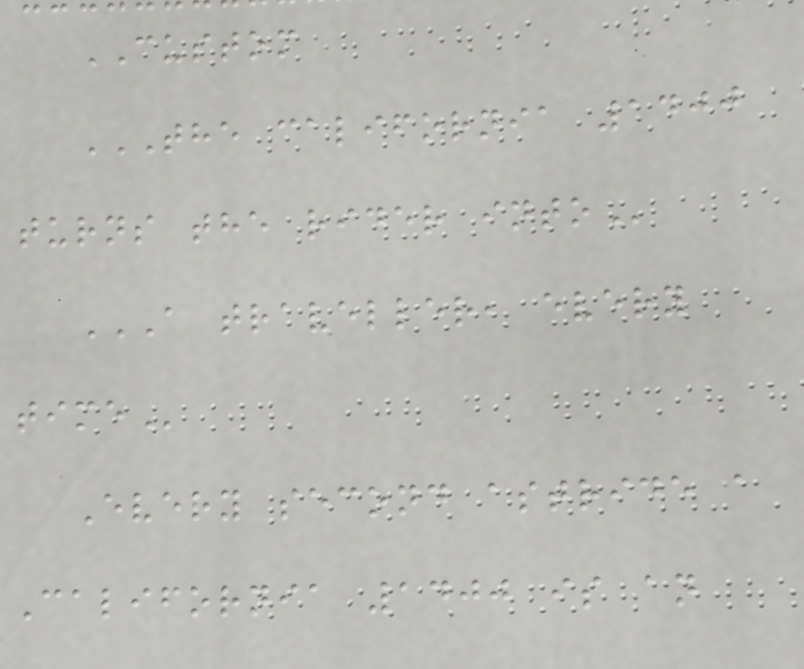CUSTOM
THE CALIFORNIA 1400
TURNS THE RIDER INTO
A TRAVELLER, EVERY
TIME
Every second astride a
California 1400 is an
